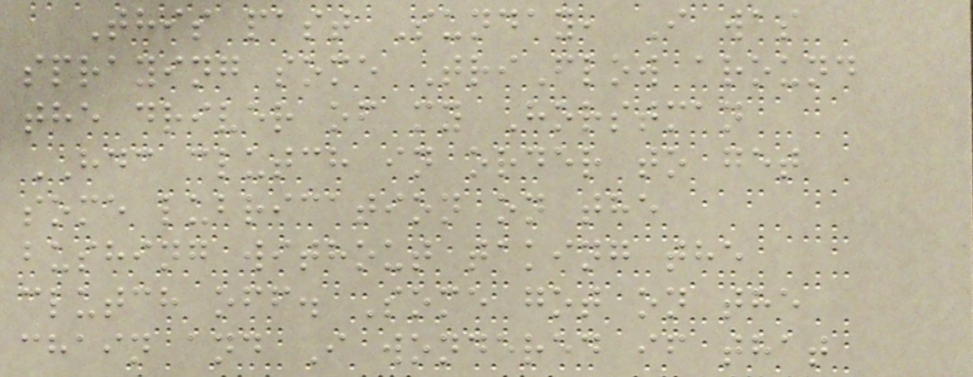This past Sunday, I was
spraying some TriFlow around
the driver of my Horstman
HDC clutch in order to get
some lubrication on the
bushing without taking the
clutch off. Some got on the
chain and I wondered if that
